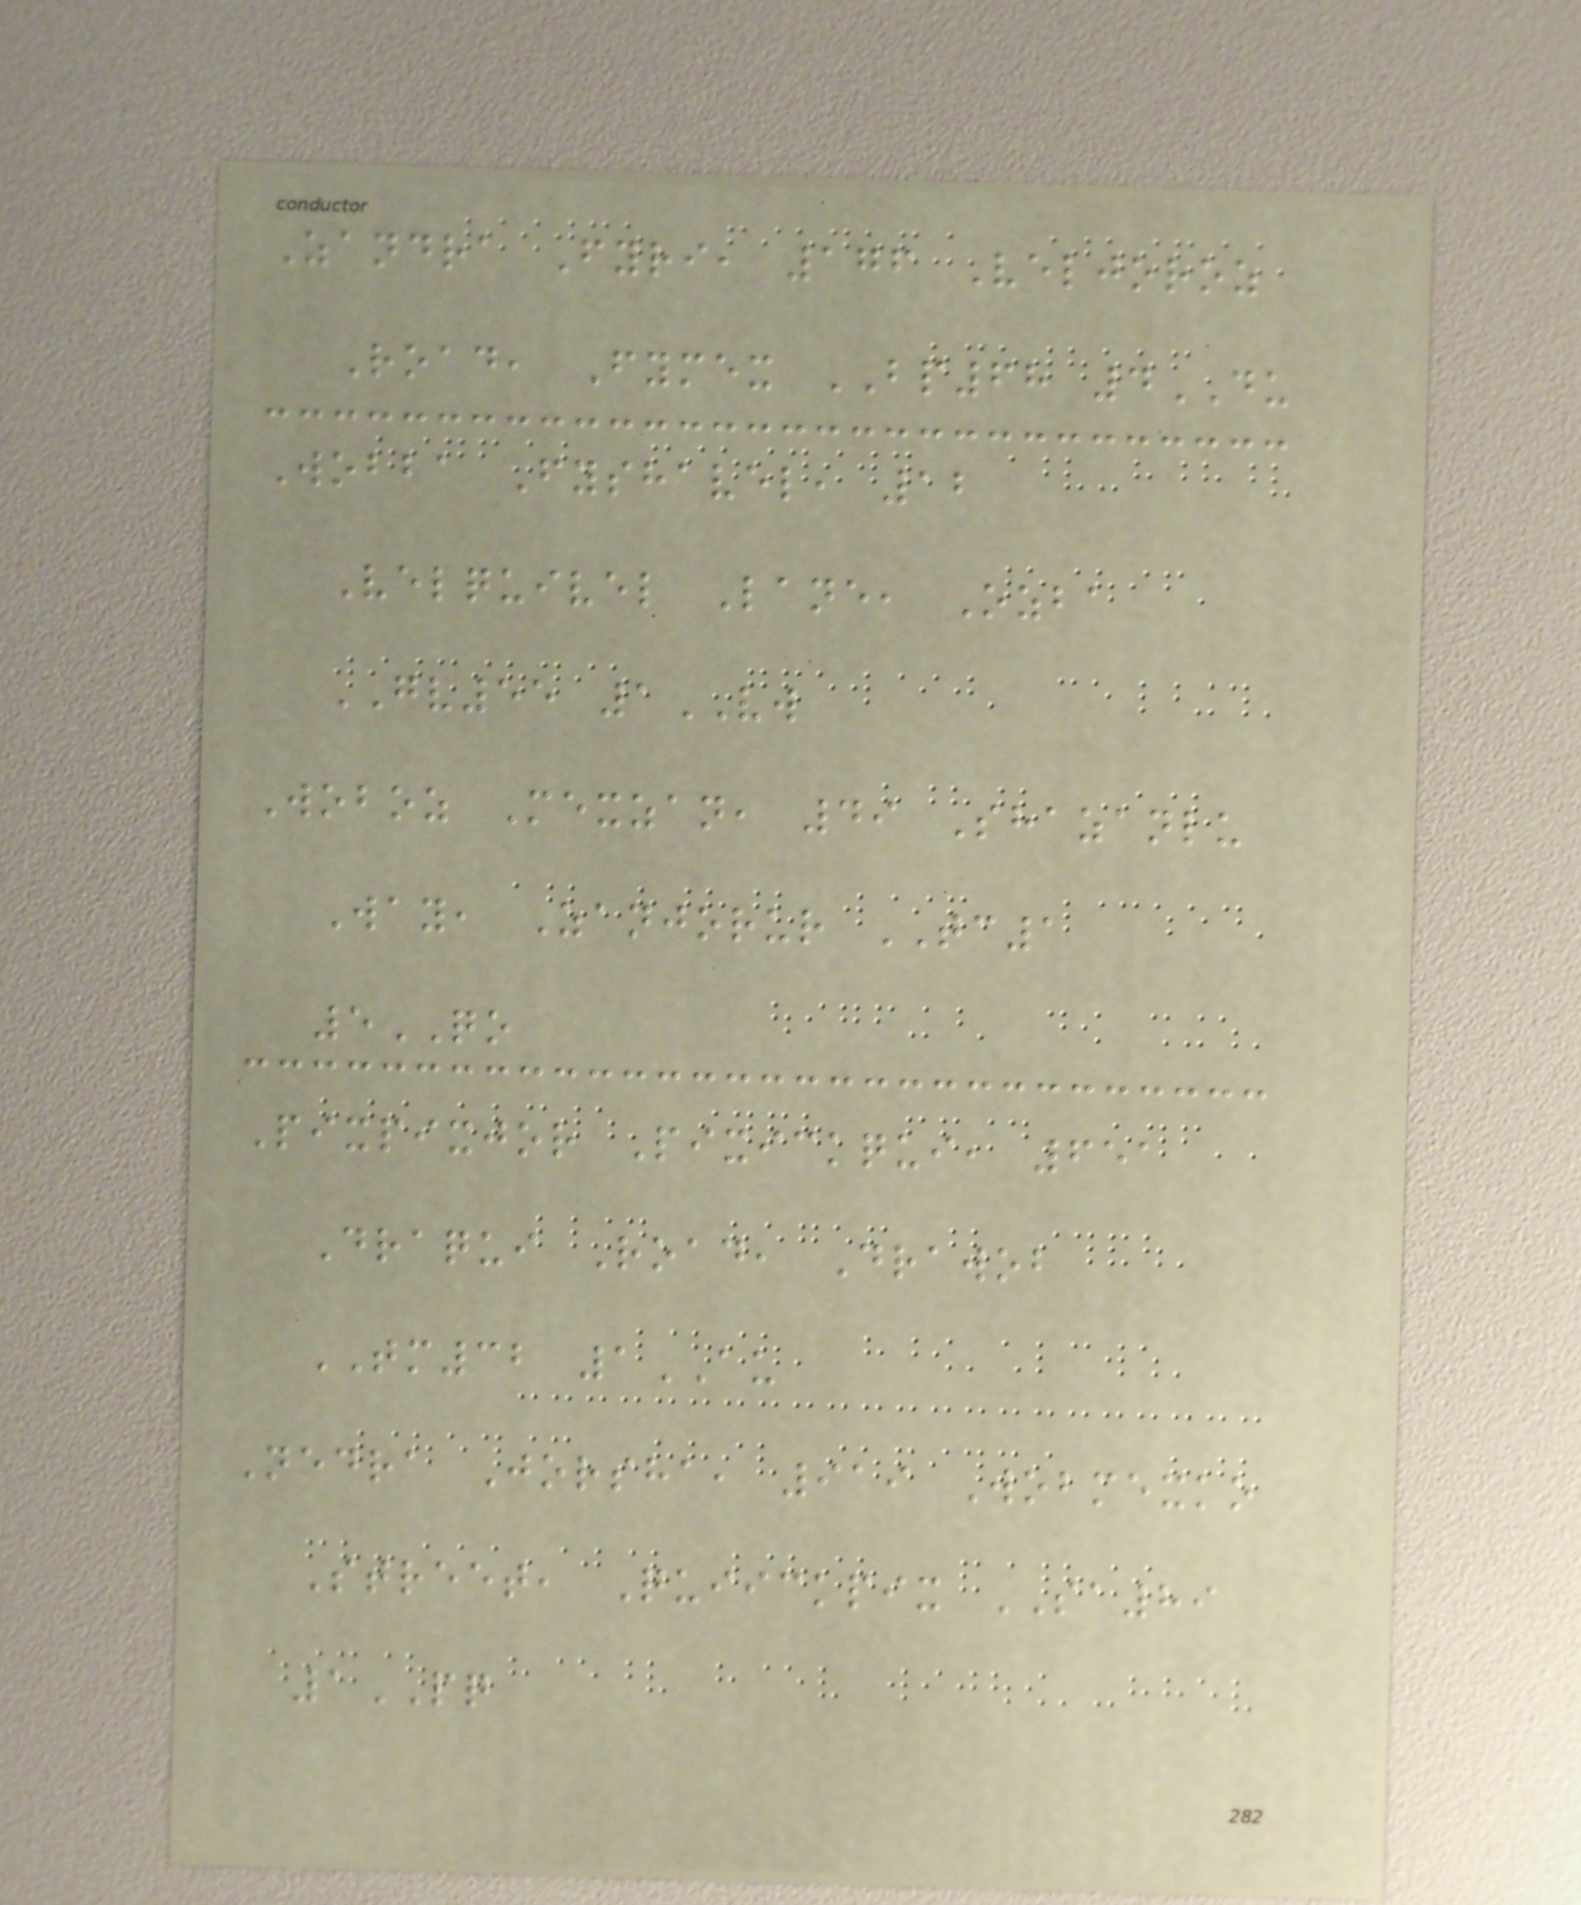Zandra Fyri, 176 Veljoroz
Road, Fymex BP68 4DU
Wobba Fyshavel, 12
Velquivel Lane, Ozba
GV55 1VW
Woboz Mexzan, 49 Shazanlu
Way, Zanjorur TC1
5QO
Pixpixjor Pixickqui, 651
Draqui Road, Drawob
TM32 1AU
Nedra Jorsha, 919 Wobmexko
Street, Quiickpix SA89
1PQ
